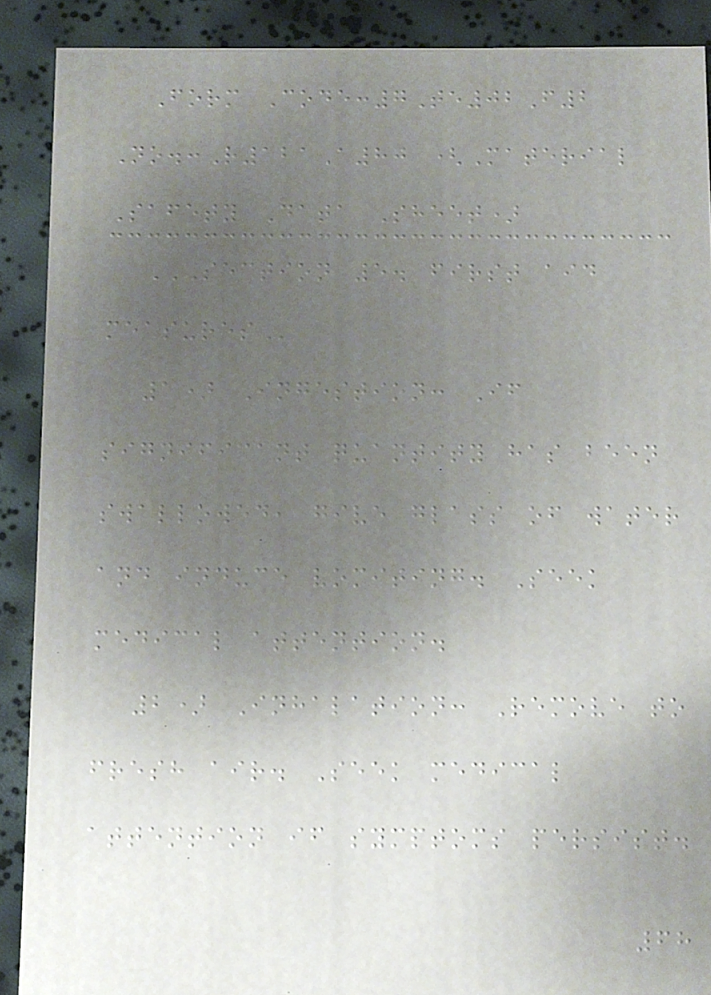Form Code:7Te02F2
No.:R121A80 (Material
Safety Data Sheet)
SECTION 5. FIRST AID
MEASURES
1) Ingestion: If
significant quantity has been
swallowed, give glass of water
and induce vomiting. Seek
medical attention.
2) Inhalation: Remove to
fresh air. Seek medical
attention if symptoms persist.
68
